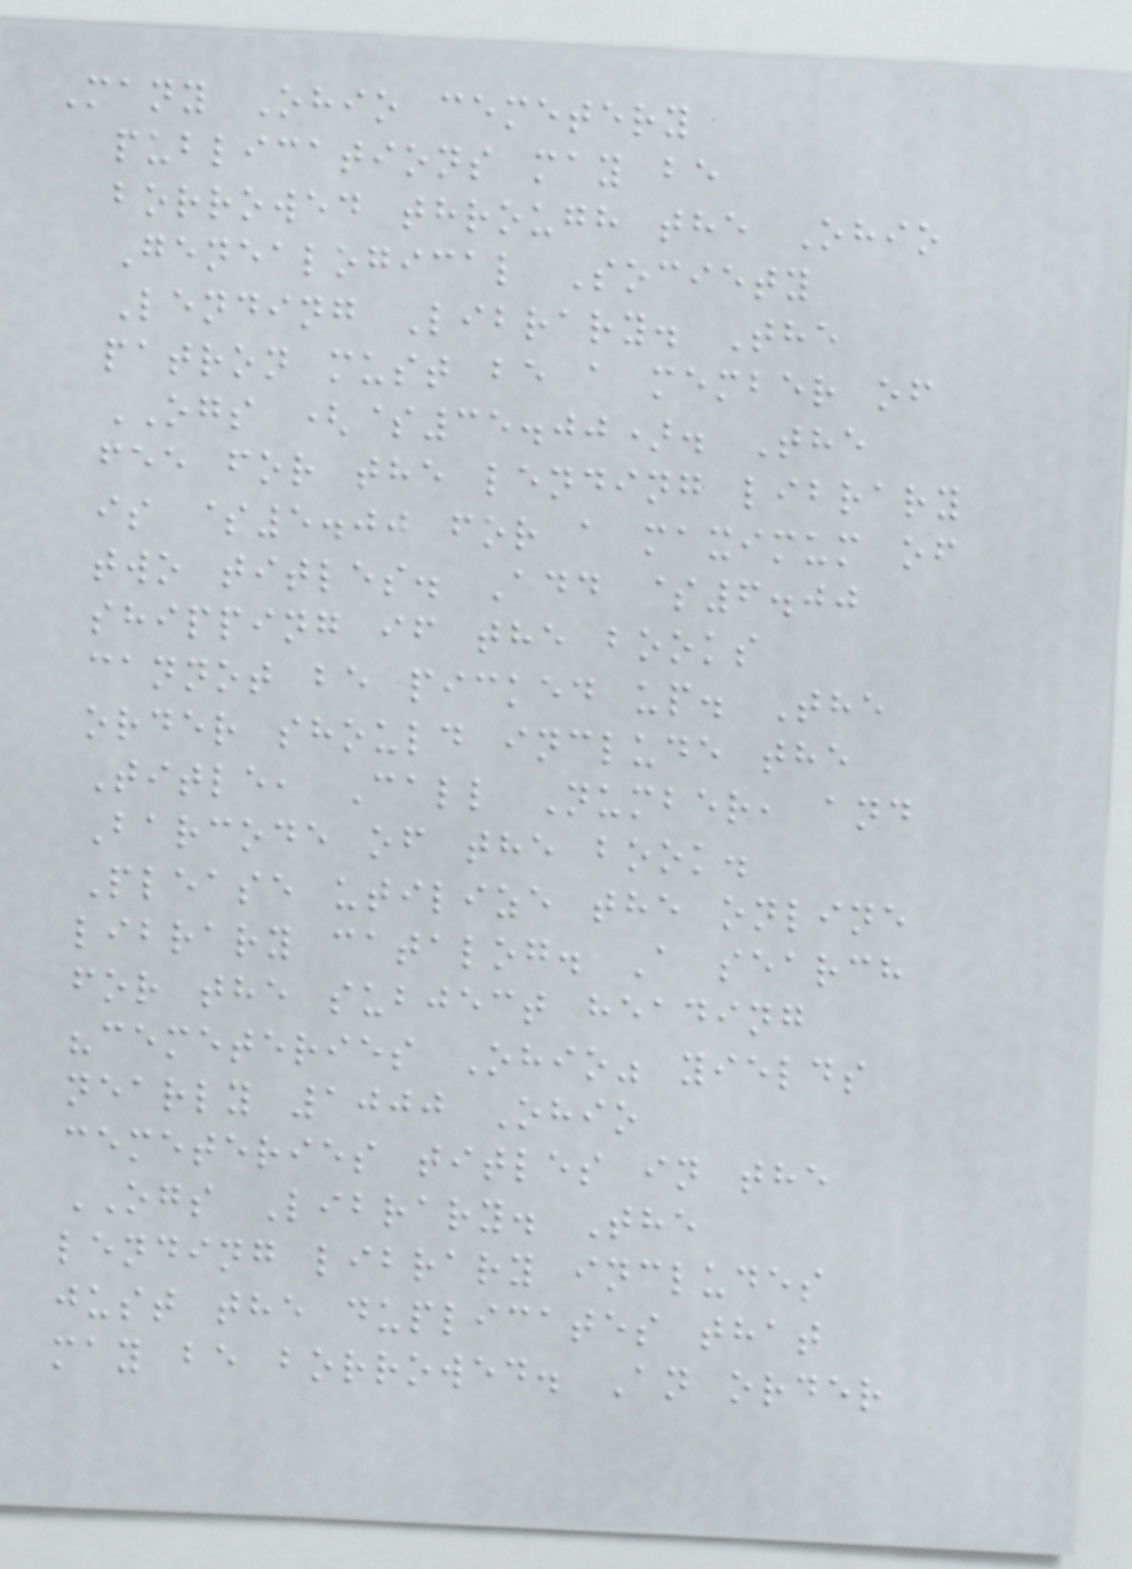Many Ohio cemetery
publications may be
borrowed through the Ohio
Genealogical Society
Lending Library. The
patron must be a member of
OGS ($35.00). The
fee for the lending library
is $5.00 for a maximum of
two titles. Add $6.00
shipping if the books
cannot be picked up. The
order should include the
Title, Call Number, and
Barcode of the book.
Please utilize the online
library catalog. A search
for the subject heading
"cemeteries Ohio" yields
nearly 1000 Ohio
cemeteries titles in the
OGS Library. The
lending library includes
just the duplicates that
may be borrowed. An order
